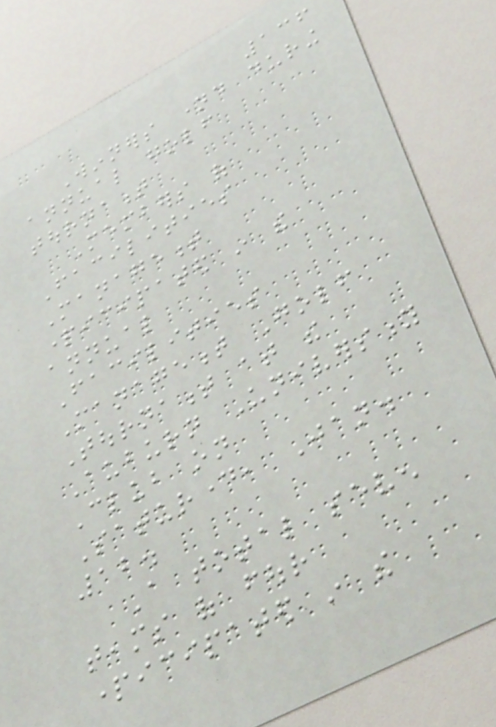136
Winners named during
annual golf
tournament
Members of
Facilities
Management
participated in the
annual
Facilities
Management Golf
Tournament at the
Auburn University
Club on
Saturday, Jan.
12.
A total seven
teams of four
participated in the
